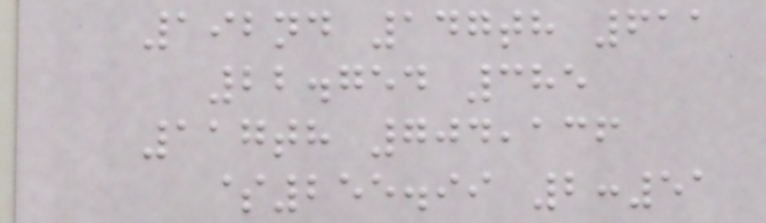192nd 147th 611
22.754 385
117th 704,136
$255.99 2:51
